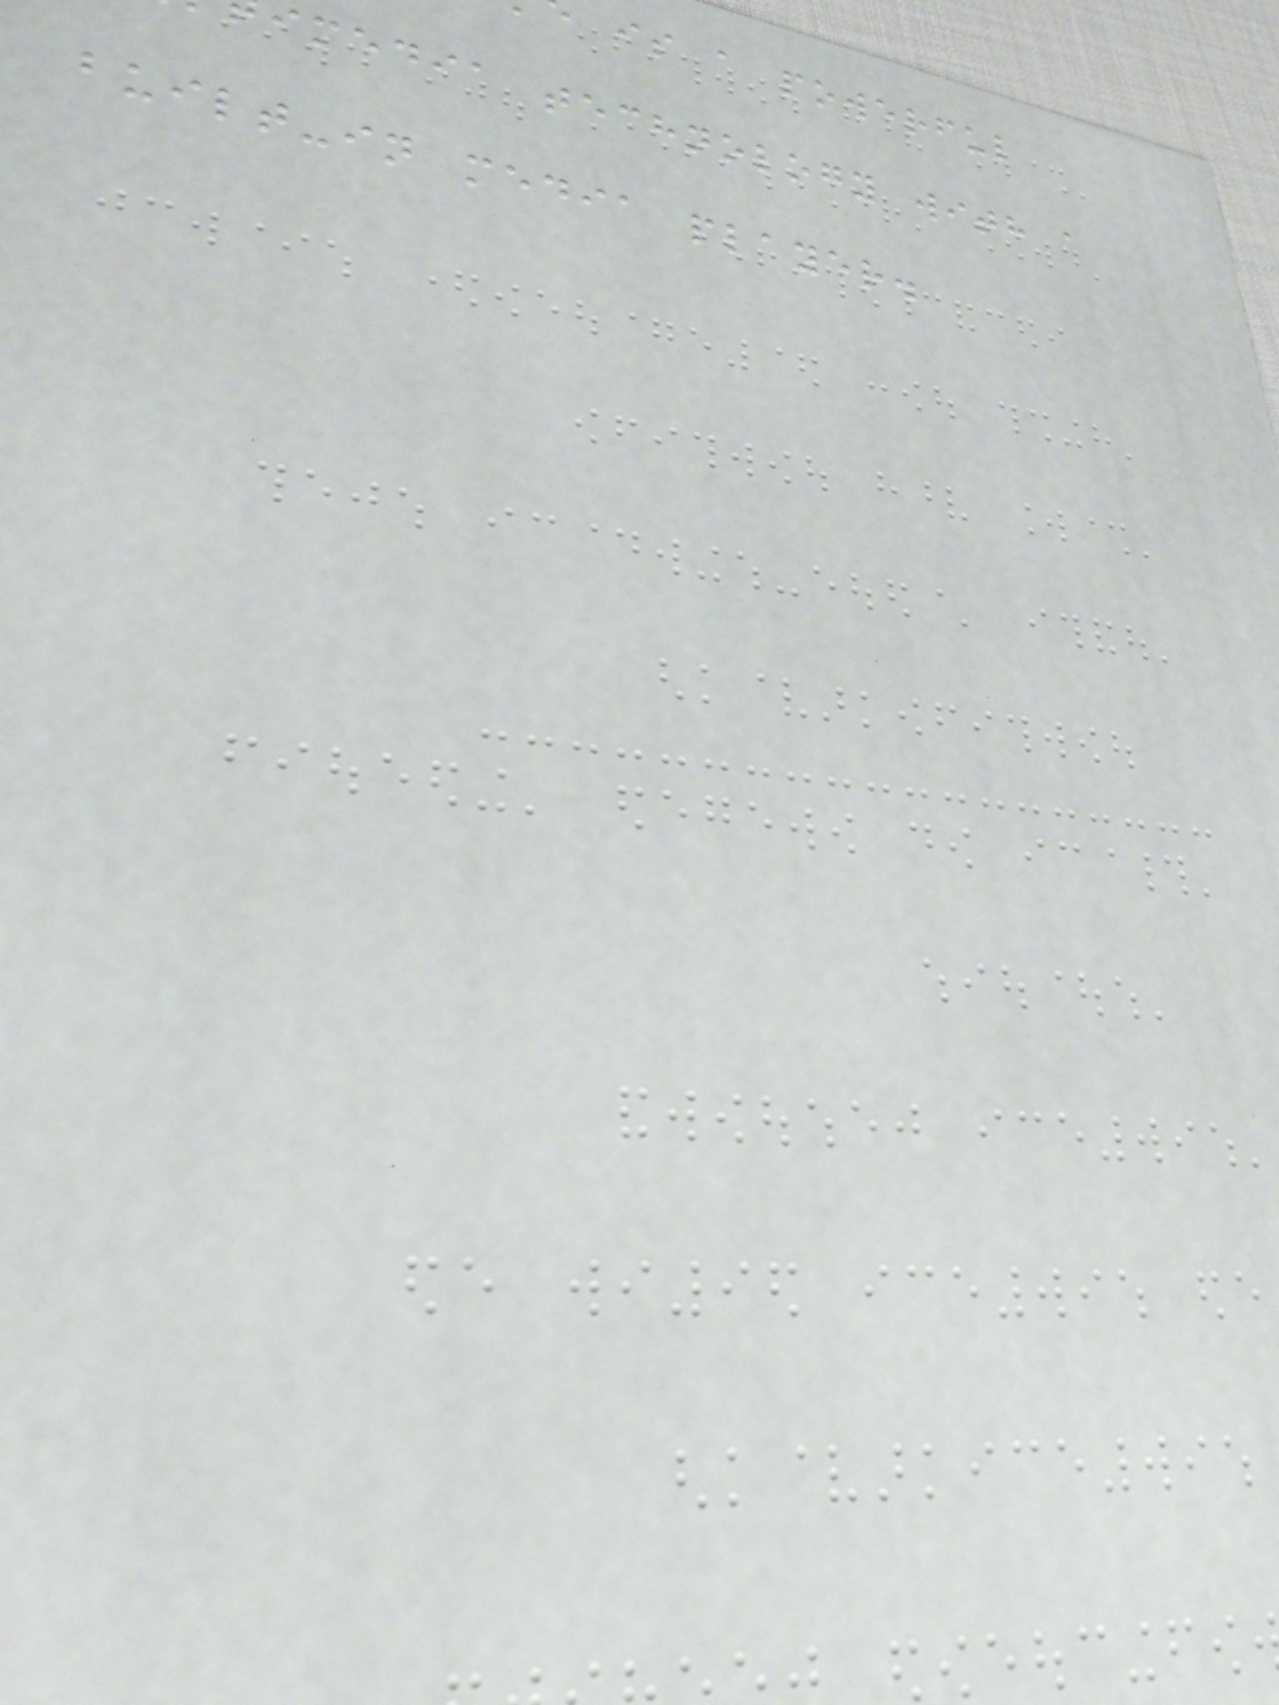is a powerful
imedia technology with a
built-in media player.
